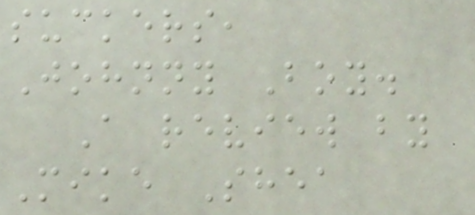suckers,
Johnny Boy.
A review by
Mike Shea
